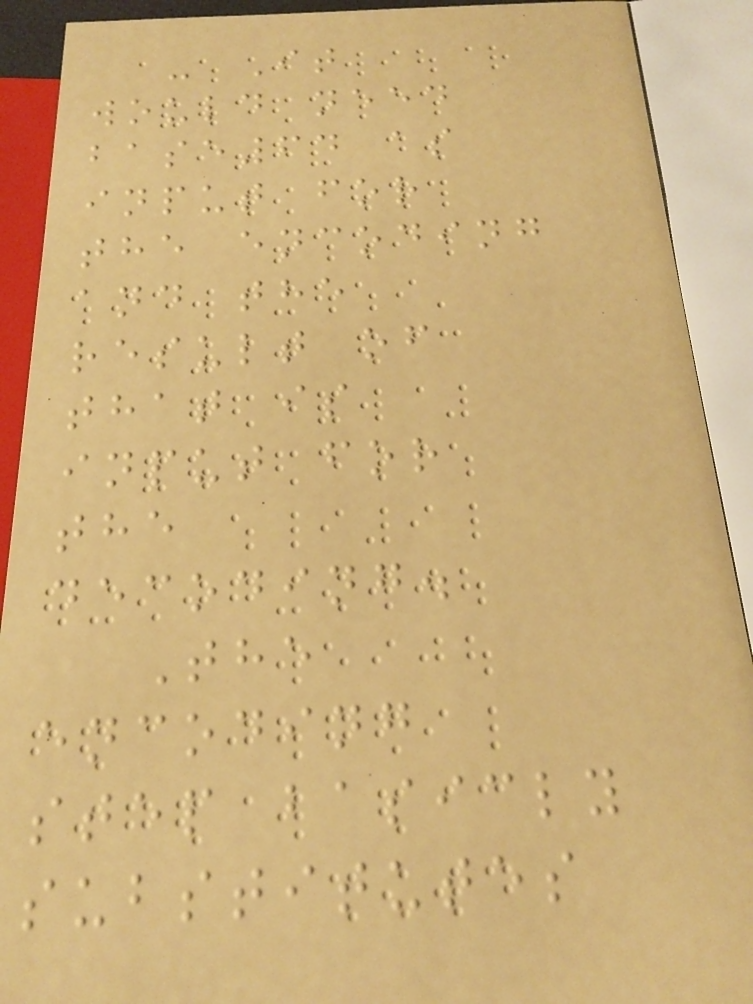- It
would need
base64 as
input for
the encoding
and the
result of
that is
input for
the
decoding.
The
encoding
step basicly
substitutes
